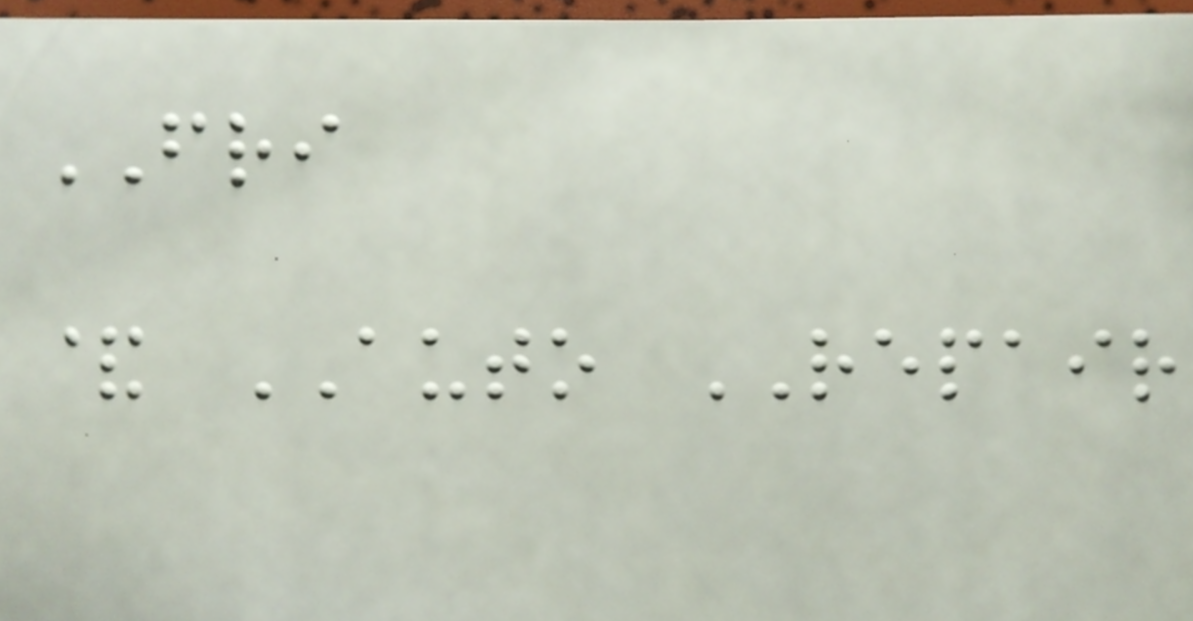FRI
& AUTO REPAIR
